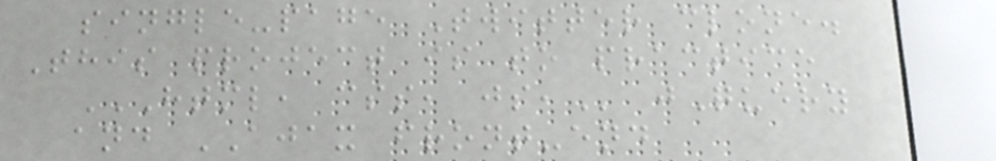single-page Twitter clone.
This project is to practice
HTML, CSS, JS, jQuery
and AJAX front-end
